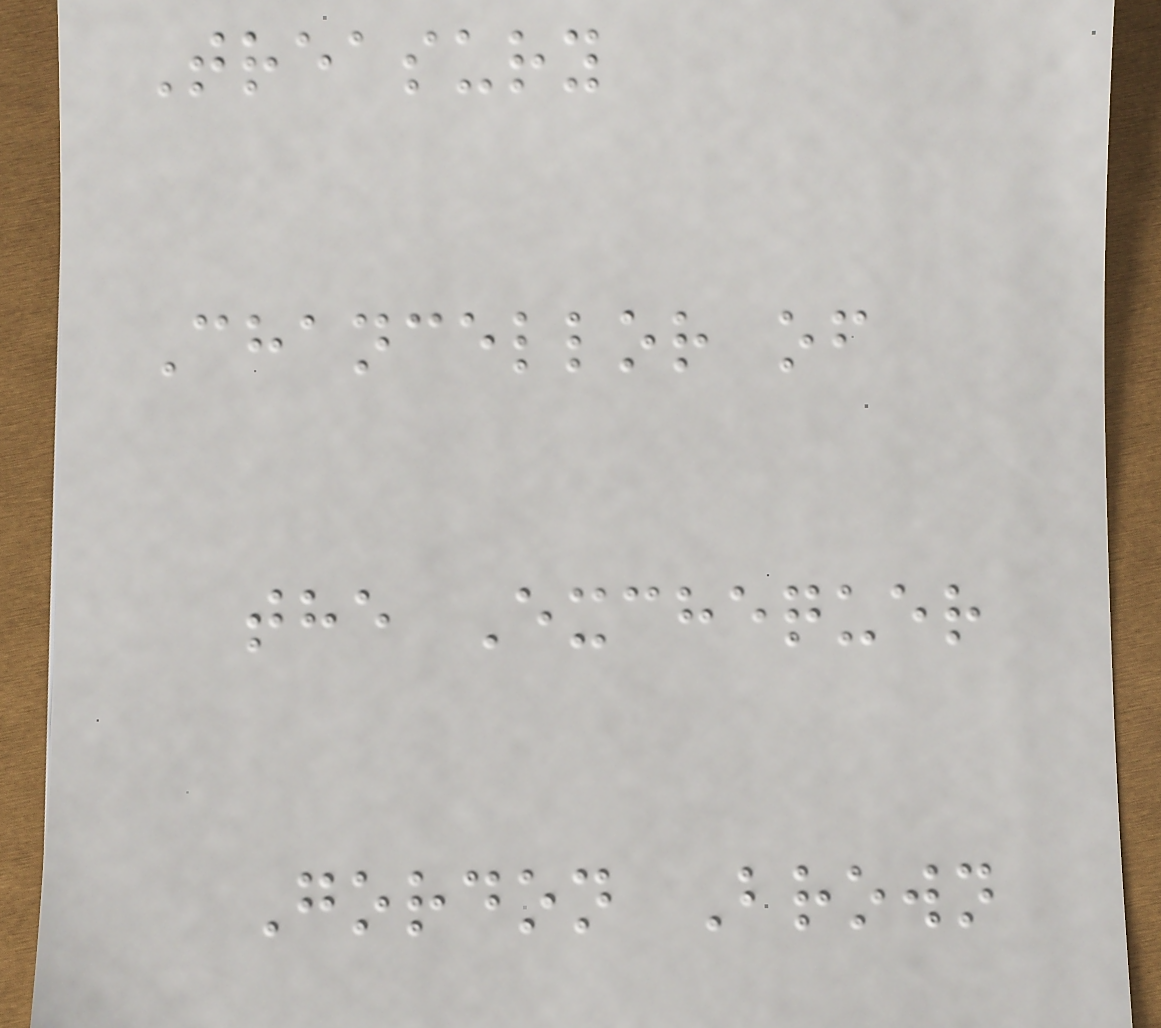Treasury
Chancellor of
the Exchequer
Gordon Brown
